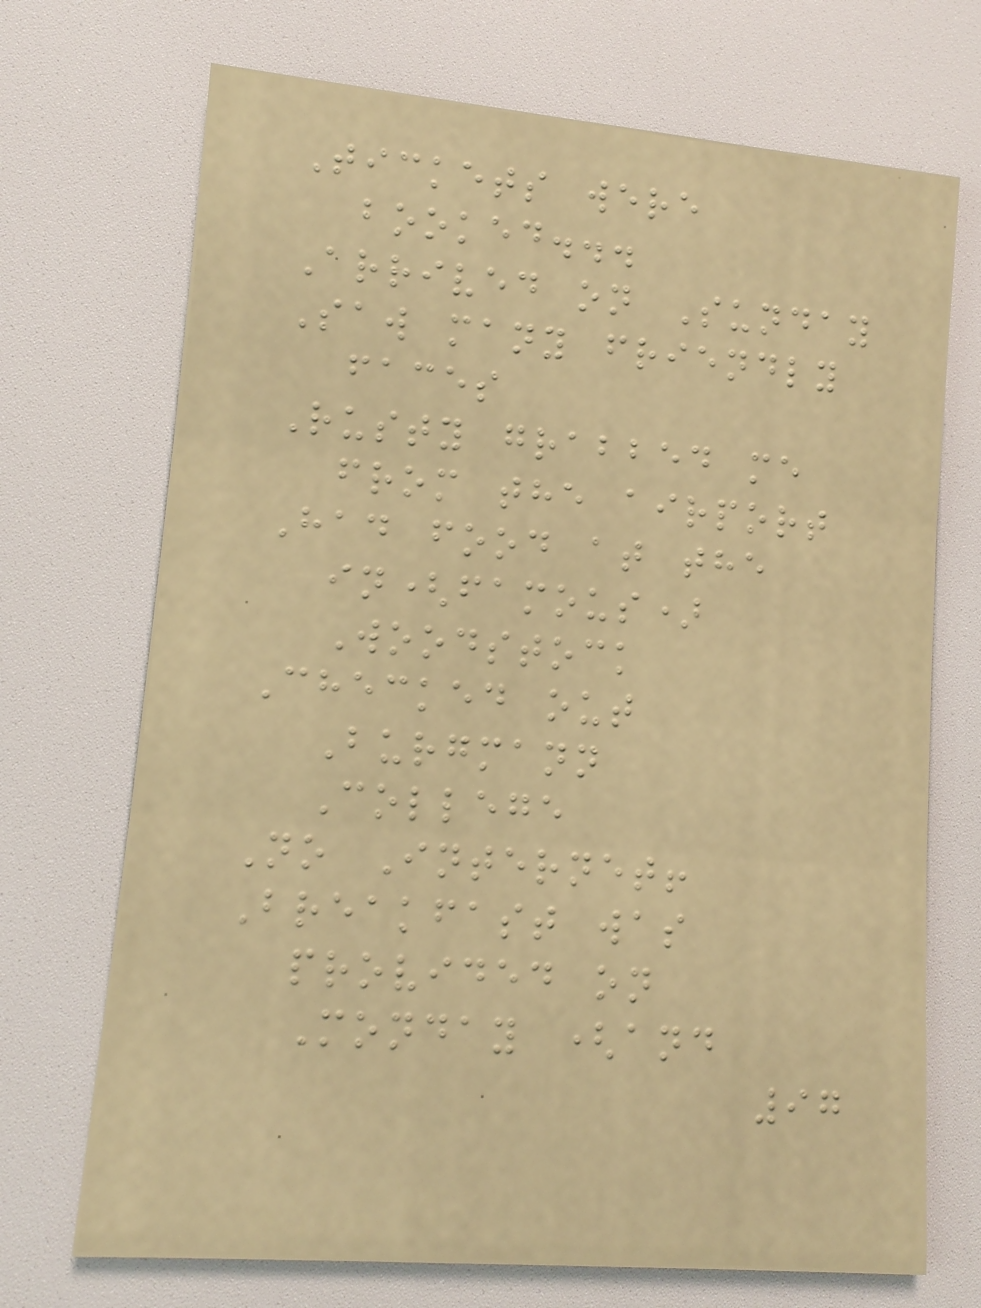Tickets were
booked...
Arrived on Sunday
Saw many friendly
faces
Rusty grabbed me
from the airport
Had food at the
in(famous)
Woodstock
Checked out
Burgmann
College
No Internet!
Breakfast was
provided on
Monday (and
97
